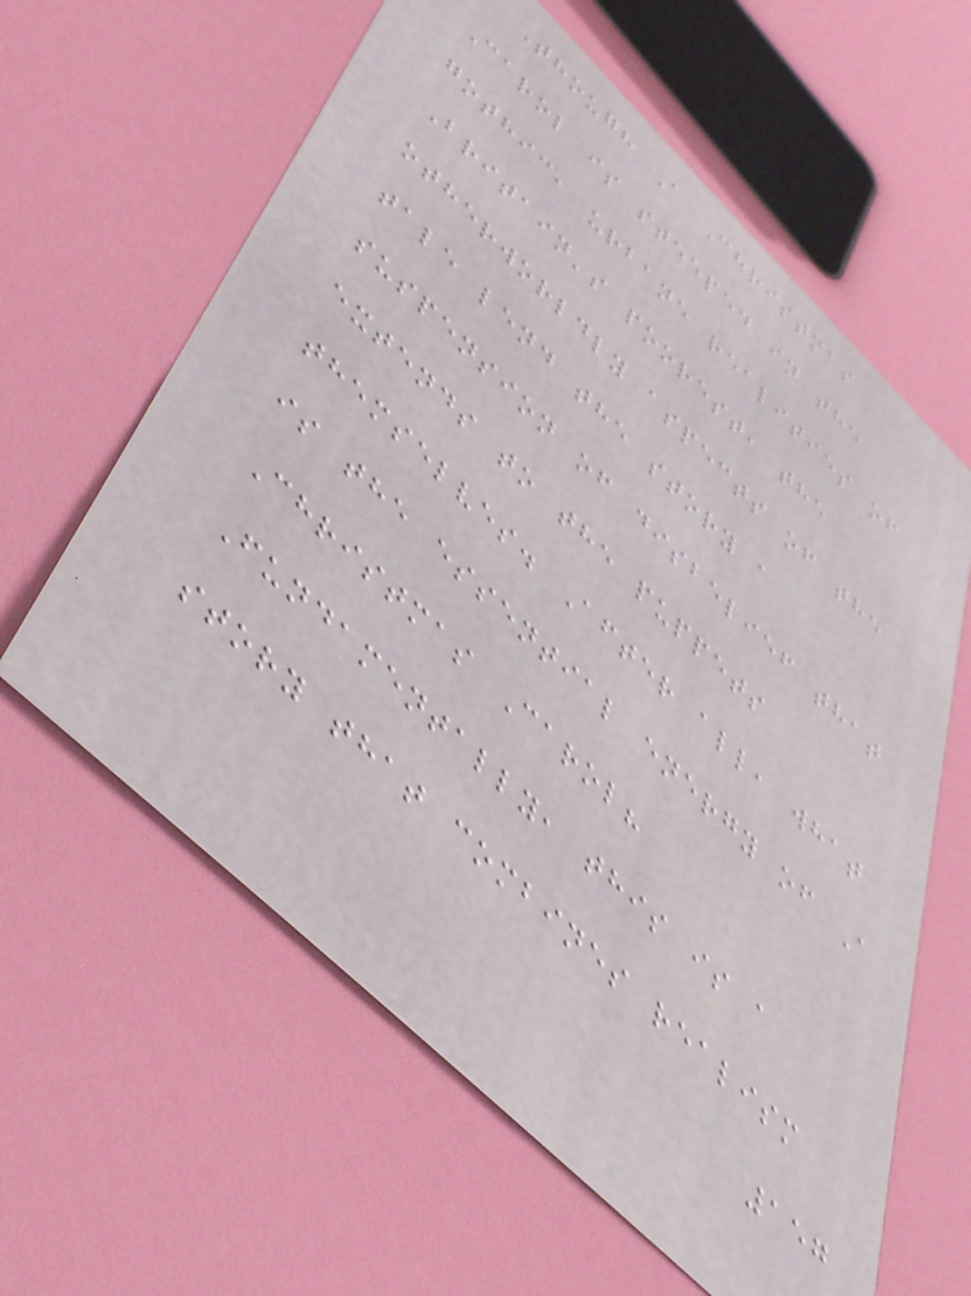Though A Christmas
Carol is steeped in the
gothic, urbane realities of
Britain's poorest, the
otherworldly aspects of the
tale lend the story a
suspension of disbelief that
extends to the puppets
themselves. After all, what
is the essential energy of A
Christmas Carol?
Fundamentally, this is a
story that combines realism
157
